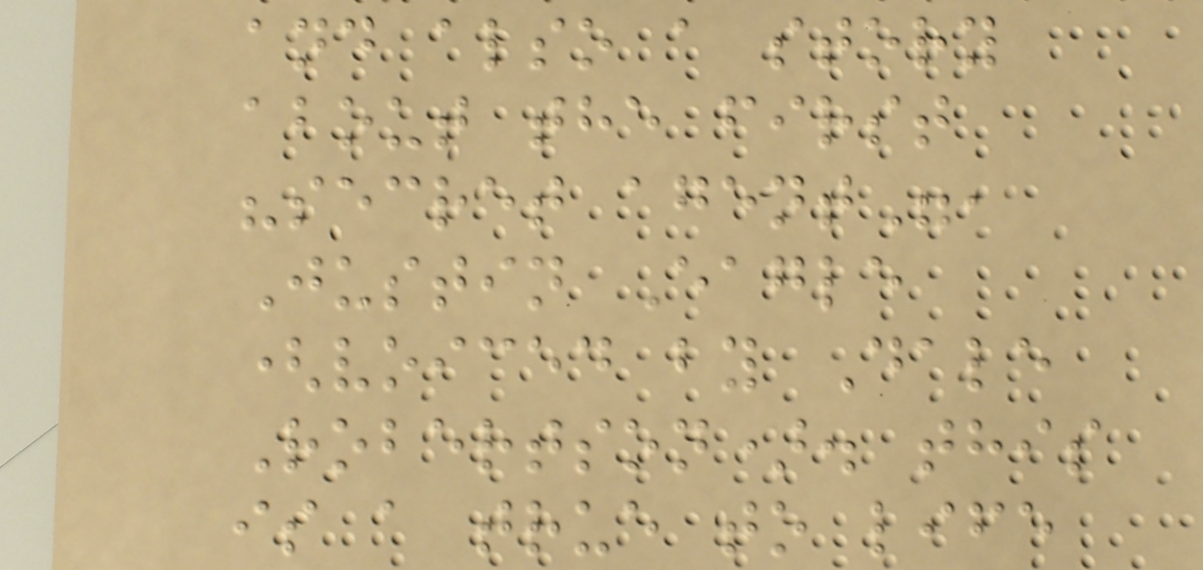and also a story
about the first
"secret agent",
Justin Eagle
(voiced by Dale
Robertson). this
is a true to life
